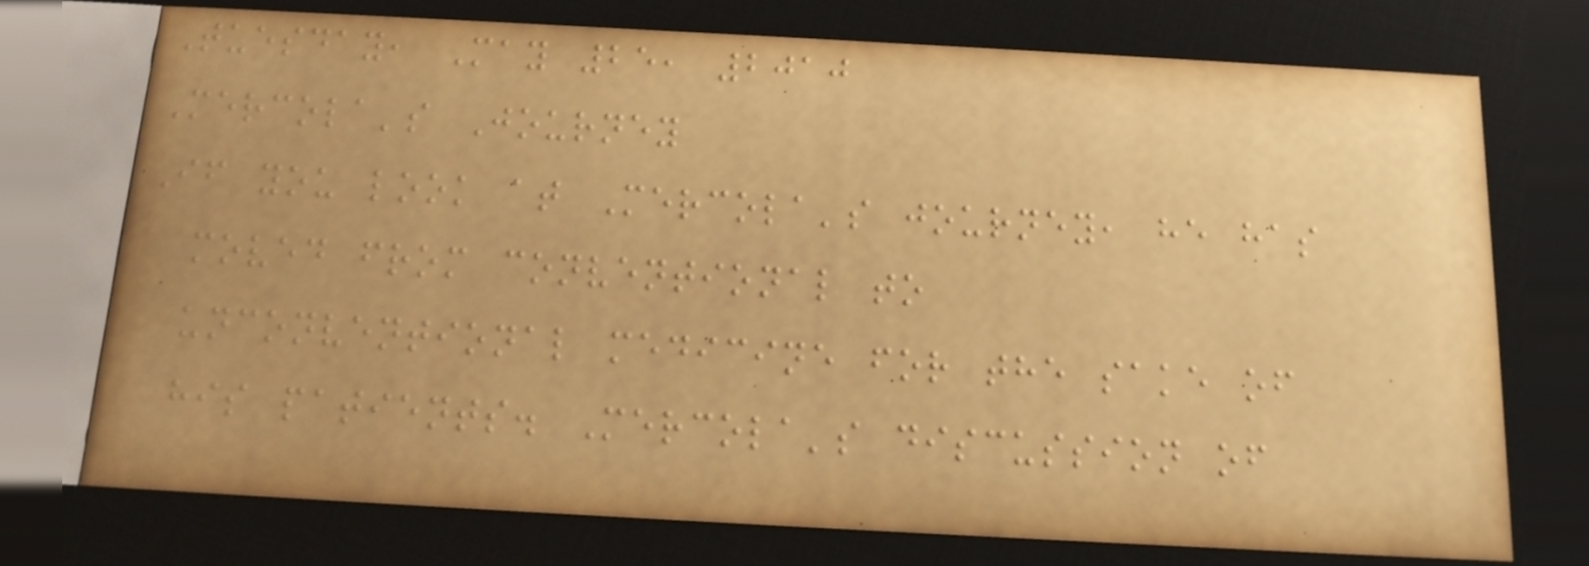Tuesday, May 25, 2010
Mercola's Journey
If you look at Mercola's journey, he has
moved from conventional to
unconventional medicine for the sake of
his patients. Mercola's discussion of
